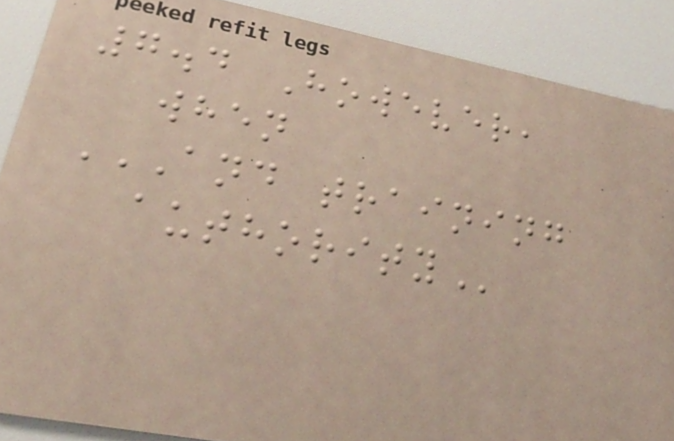7.4 However,
when
AND TRAINING
AUTHORITY
